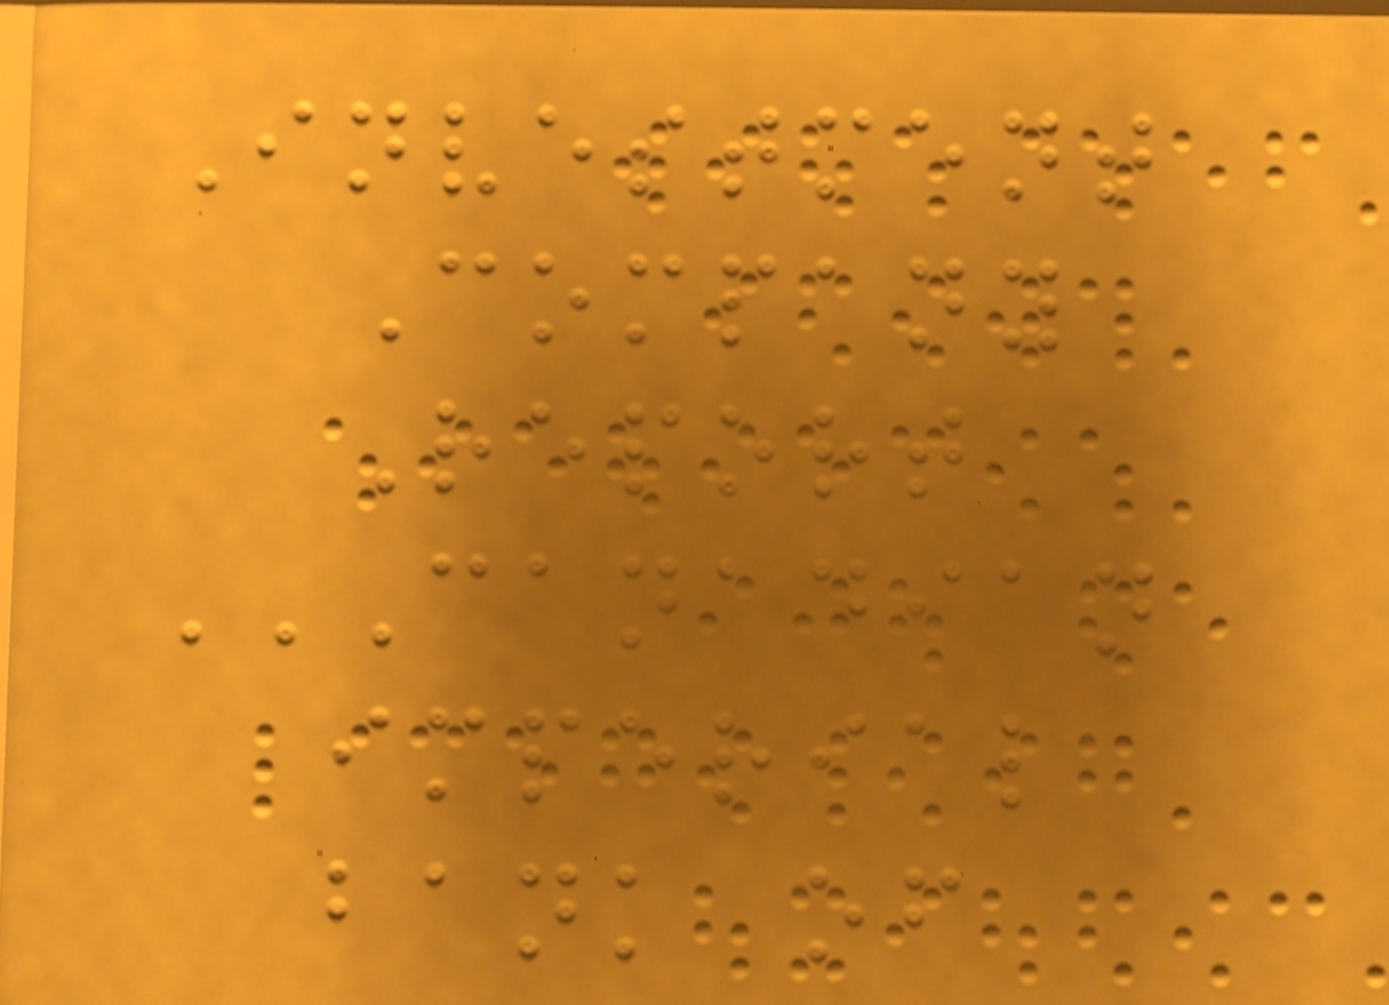Investment
Company
Report
CANADIAN
IMPERIAL
BANK OF
